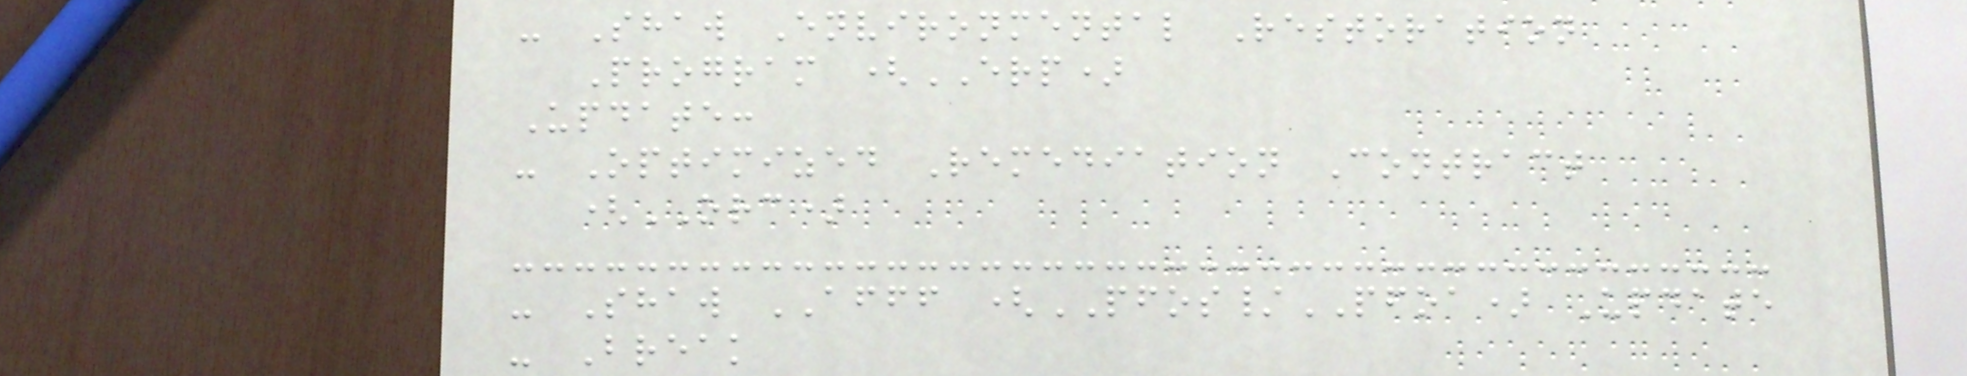- Shaw Environmental Restoration
Program (ERP)
Update:
- Optimized Remediation Contract
(ORC)
- Shaw AFFF (PFOS/PFOA) Update
- Break
